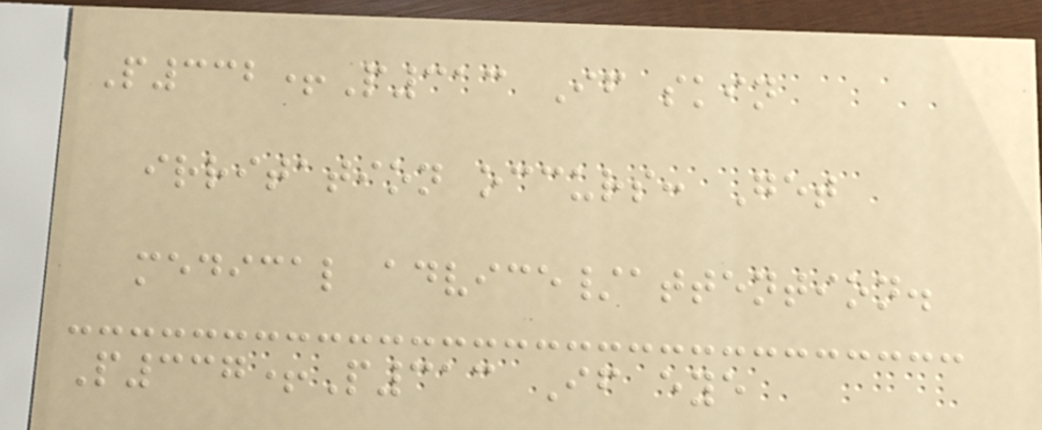P332+P313 If skin
irritation occurs: Get
medical advice/attention.
P337+P313 If eye
